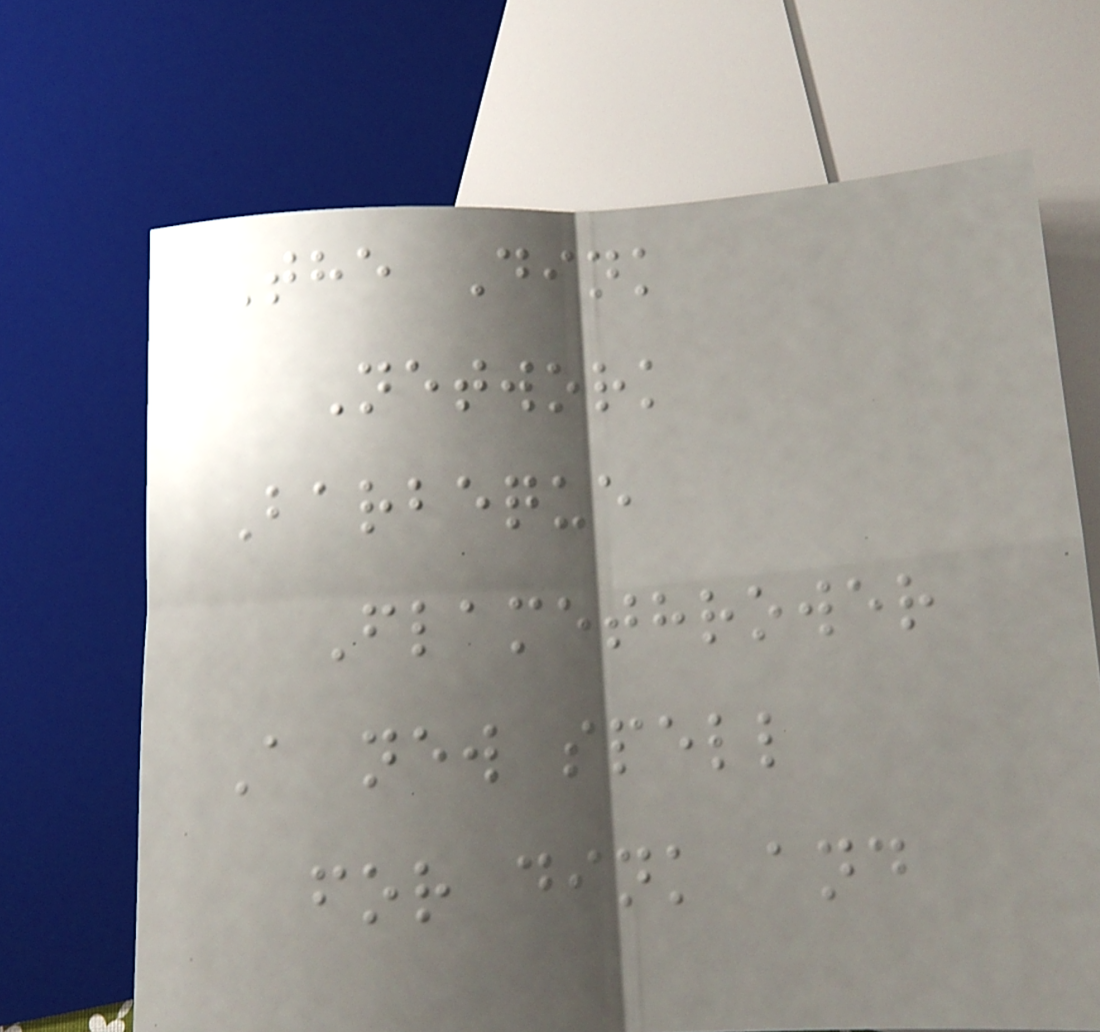The Dink
Network
Barbeque
Flamethrower
A new spell
for dink and
